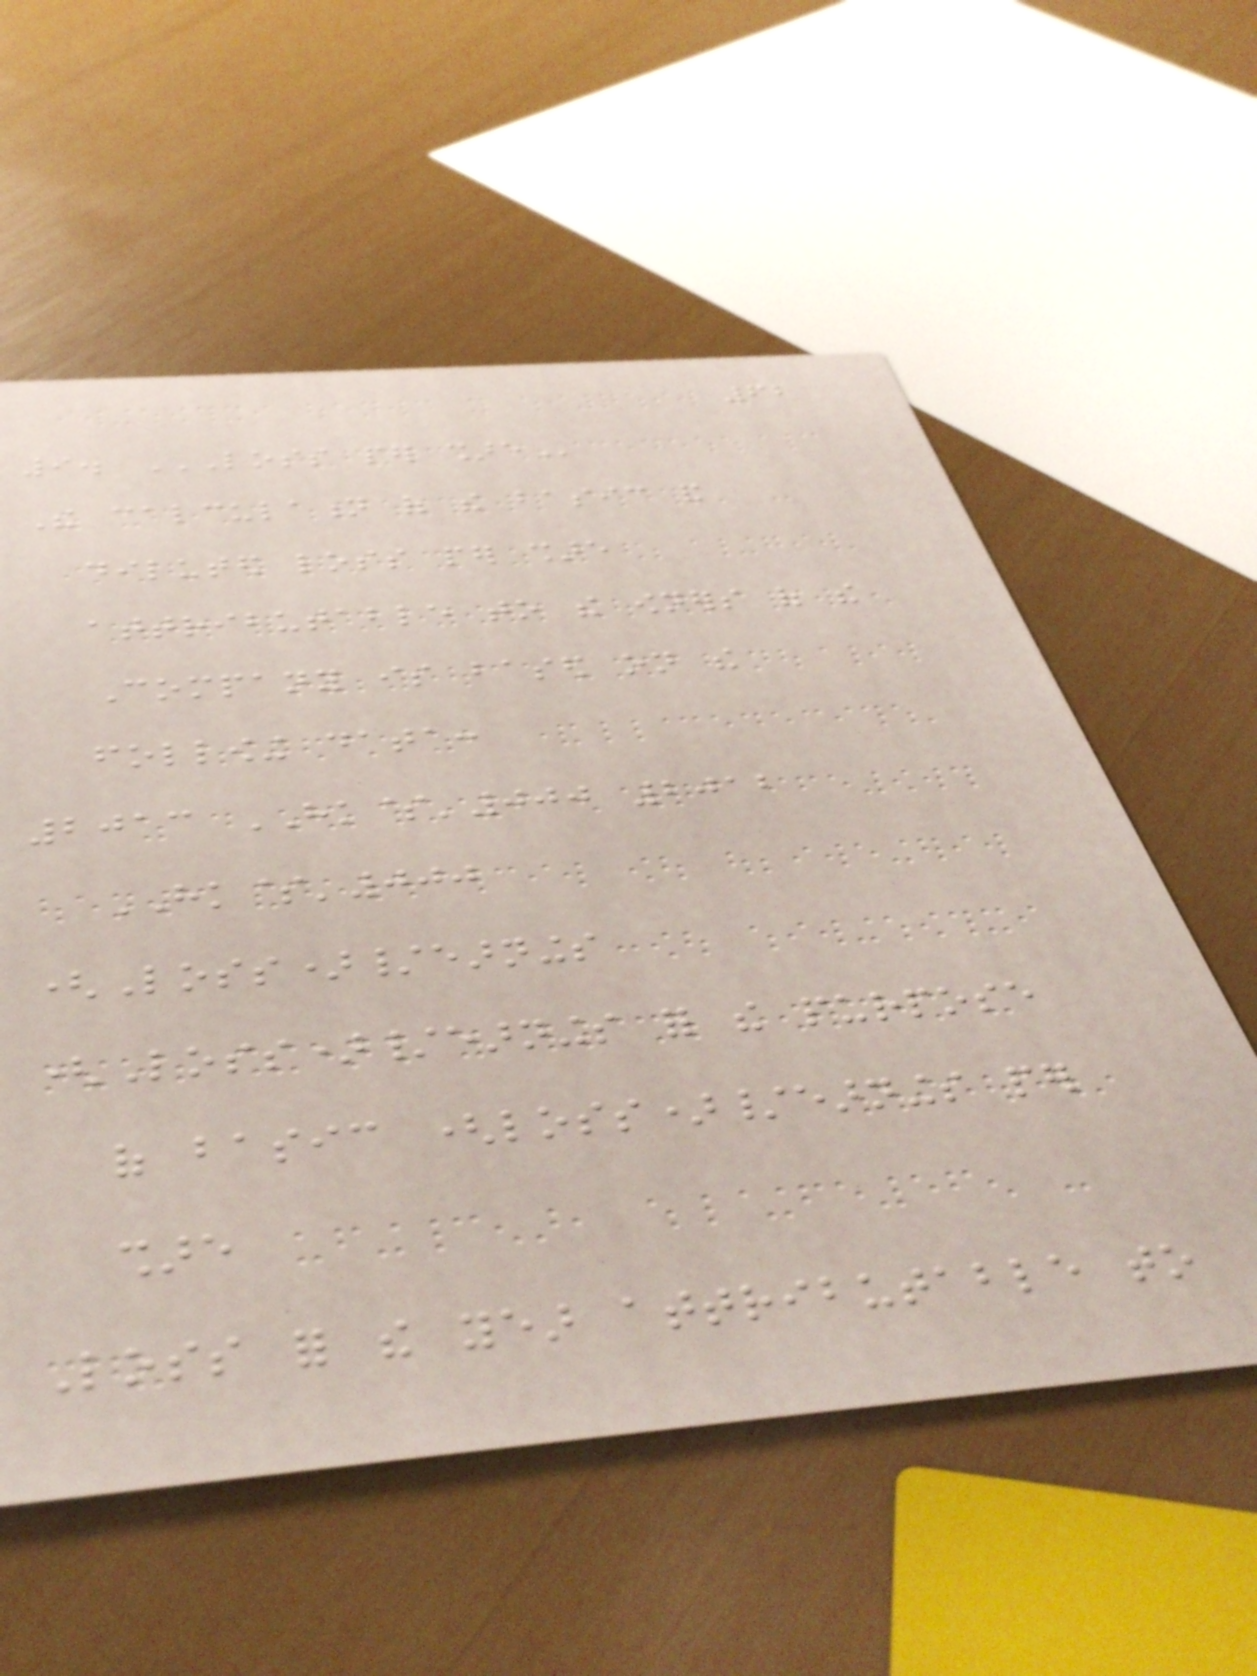62
9. LOSS PER SHARE
The calculation of the basic and
diluted loss per share
attributable to the owners of the
Company is based on the
following data:
2013 HK$'000 2012
HK$'000
(Loss)/earnings
(Loss)/earnings for the purpose
of basic (loss)/earnings per
share
Loss for the year attributable to
